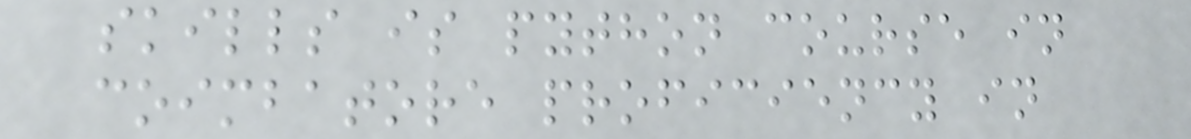skills is python course in
coimbatore proficiency in
